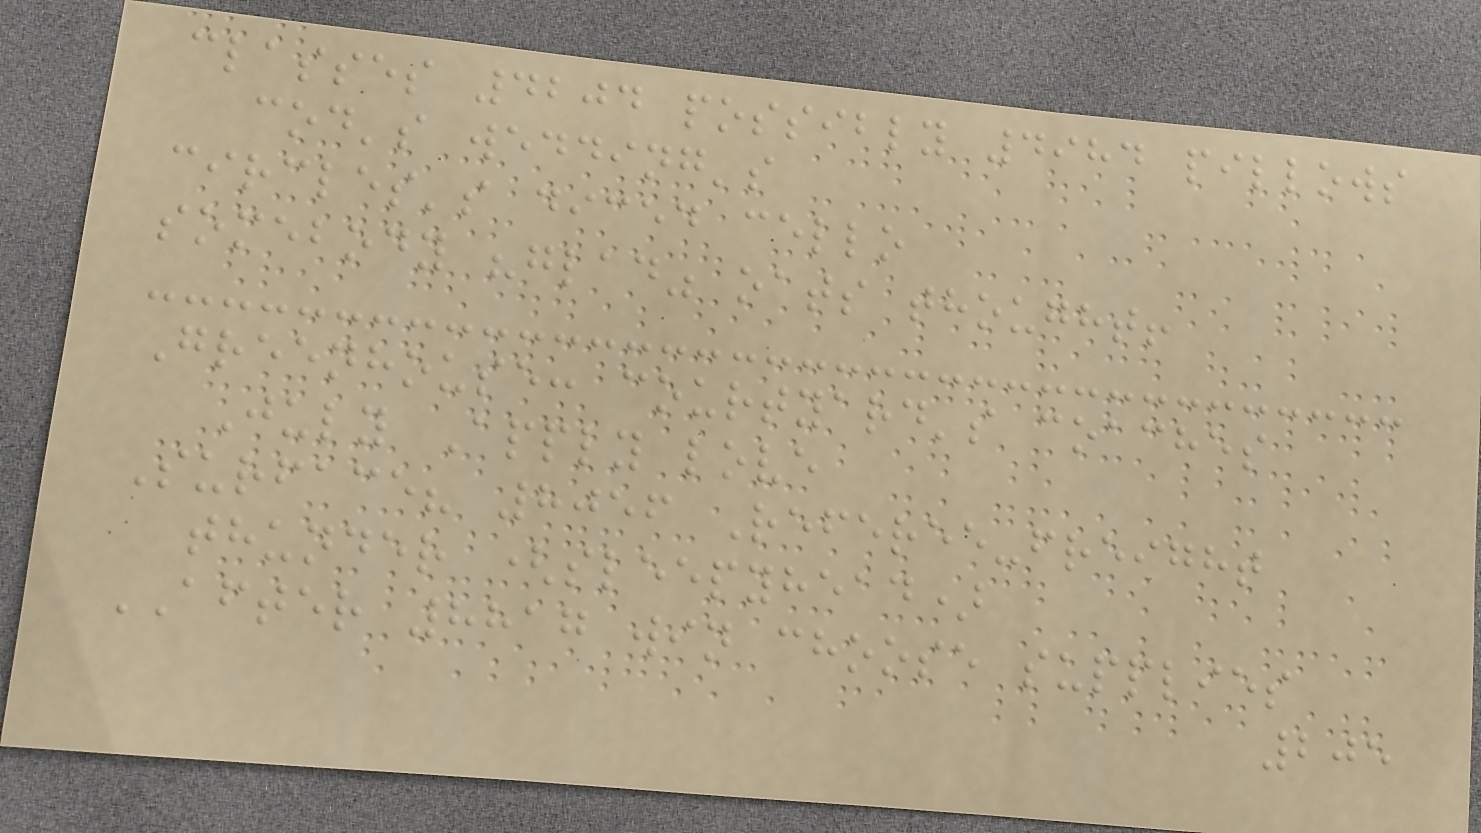classes 4204 possibly 4984 pillows
cod's wedding's
circles's diced cello
somebody "glad" oats thought!
Greenhouse: courtyard's coaches
July Apply love
Surface? 8056 Referee-freight
thunder (sleepyhead)
AFTER 8817 win choose supplies
205
